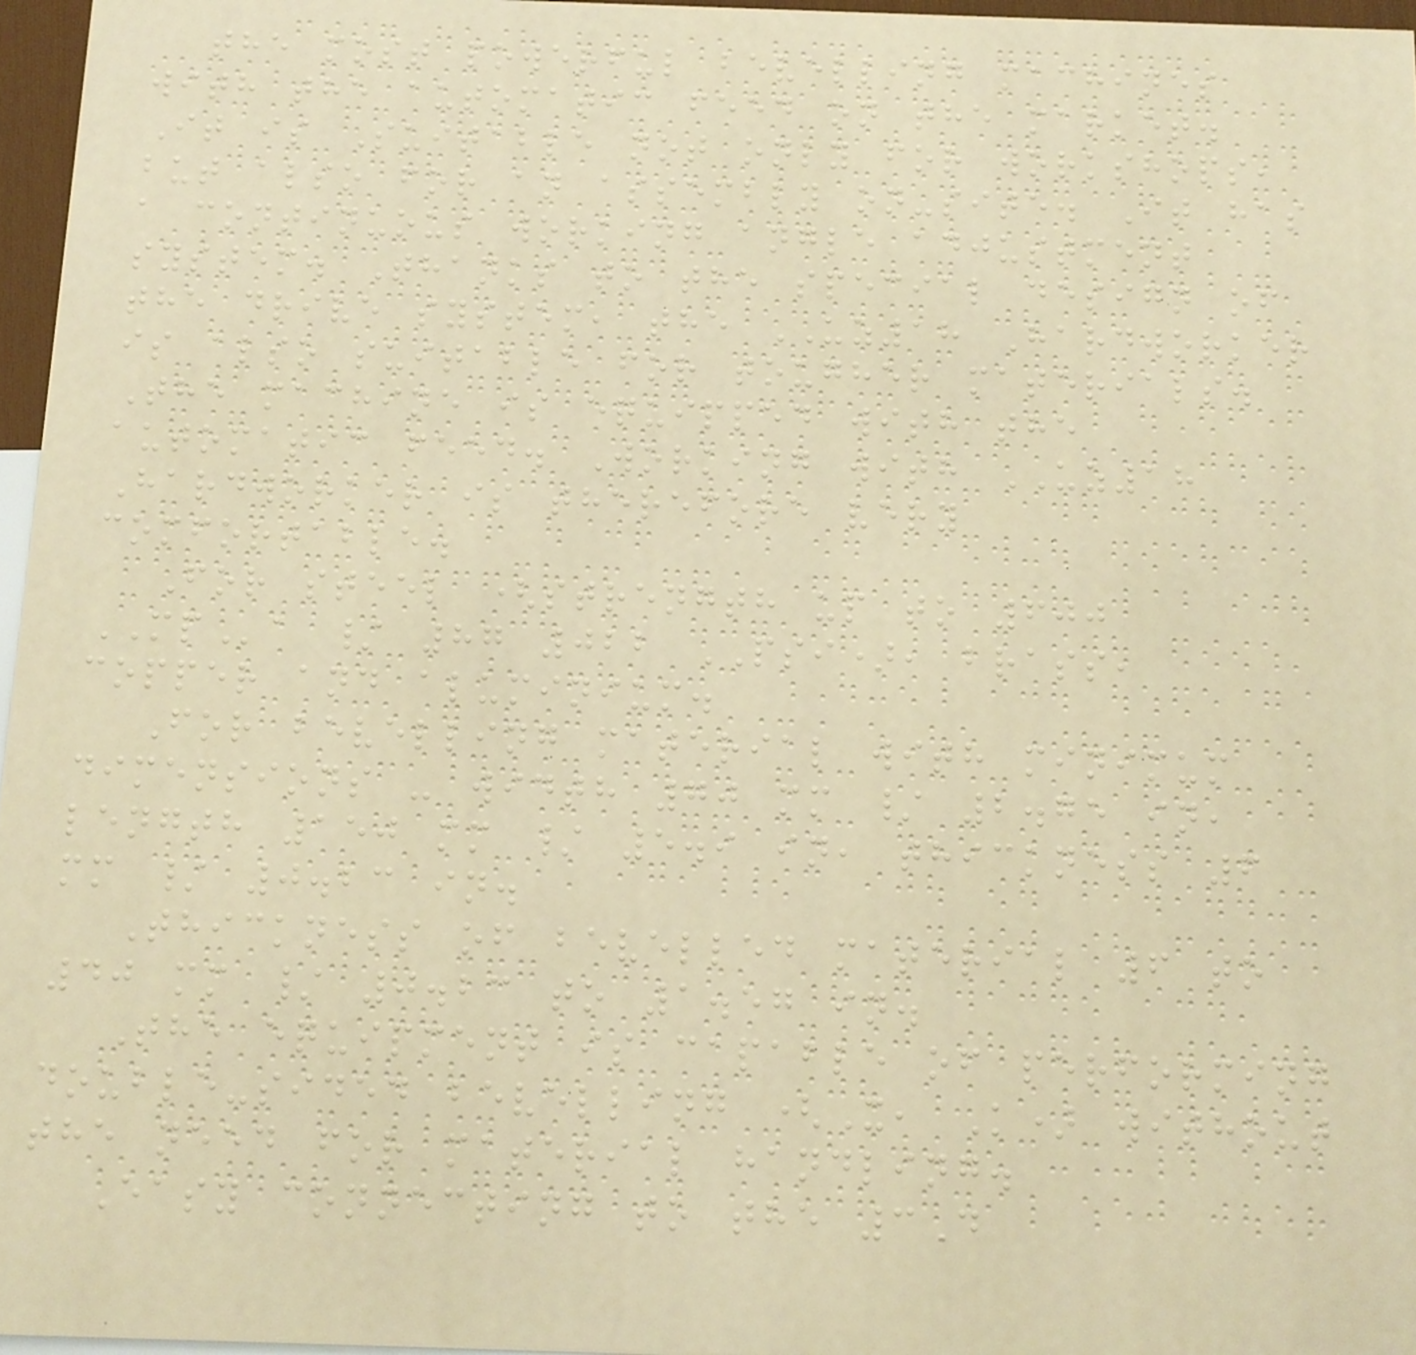the most powerful bevelling machines
with the automatic feed on the market.
It is Suitable not only for workshops,
but also for an assembly on-site. It has
a continuous working angle adjustment
system. Thanks to the special design of
the drive system, the UZ18 Hardworker
is also suitable for tougher materials.
The machine is equipped with the
automatic feed. Working with UZ18
Hardworker is therefore very
comfortable.
For steel (strength up to 600
MPa / 87 022 PSI), brass,
copper and aluminium.
For bevelling material with minimum
dimensions - width 70 mm / 2.75 in,
length 150 mm / 5.9 in, thickness 6
mm / 0.23 in.
Thickness of bevelled material 6 to
40 mm / 0.23 to 1.57 in.
The equipment is capable of performing
double-sided bevelling (X, K) without
the need for material handling.
Easy connecting to the 3D
